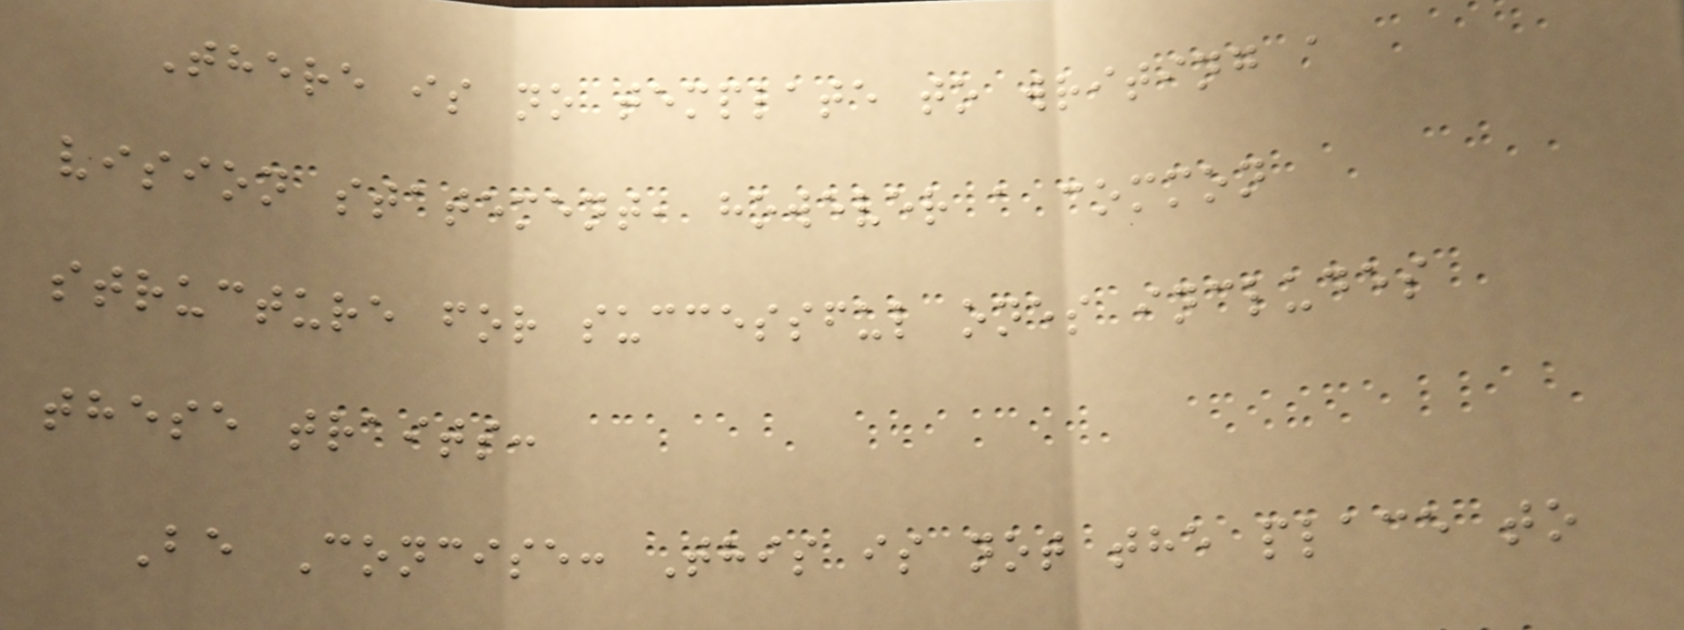There is no template to writing a
vision statement, however a common
structure for successful ones includes
these traits:
Be Concise: This is not the place to
